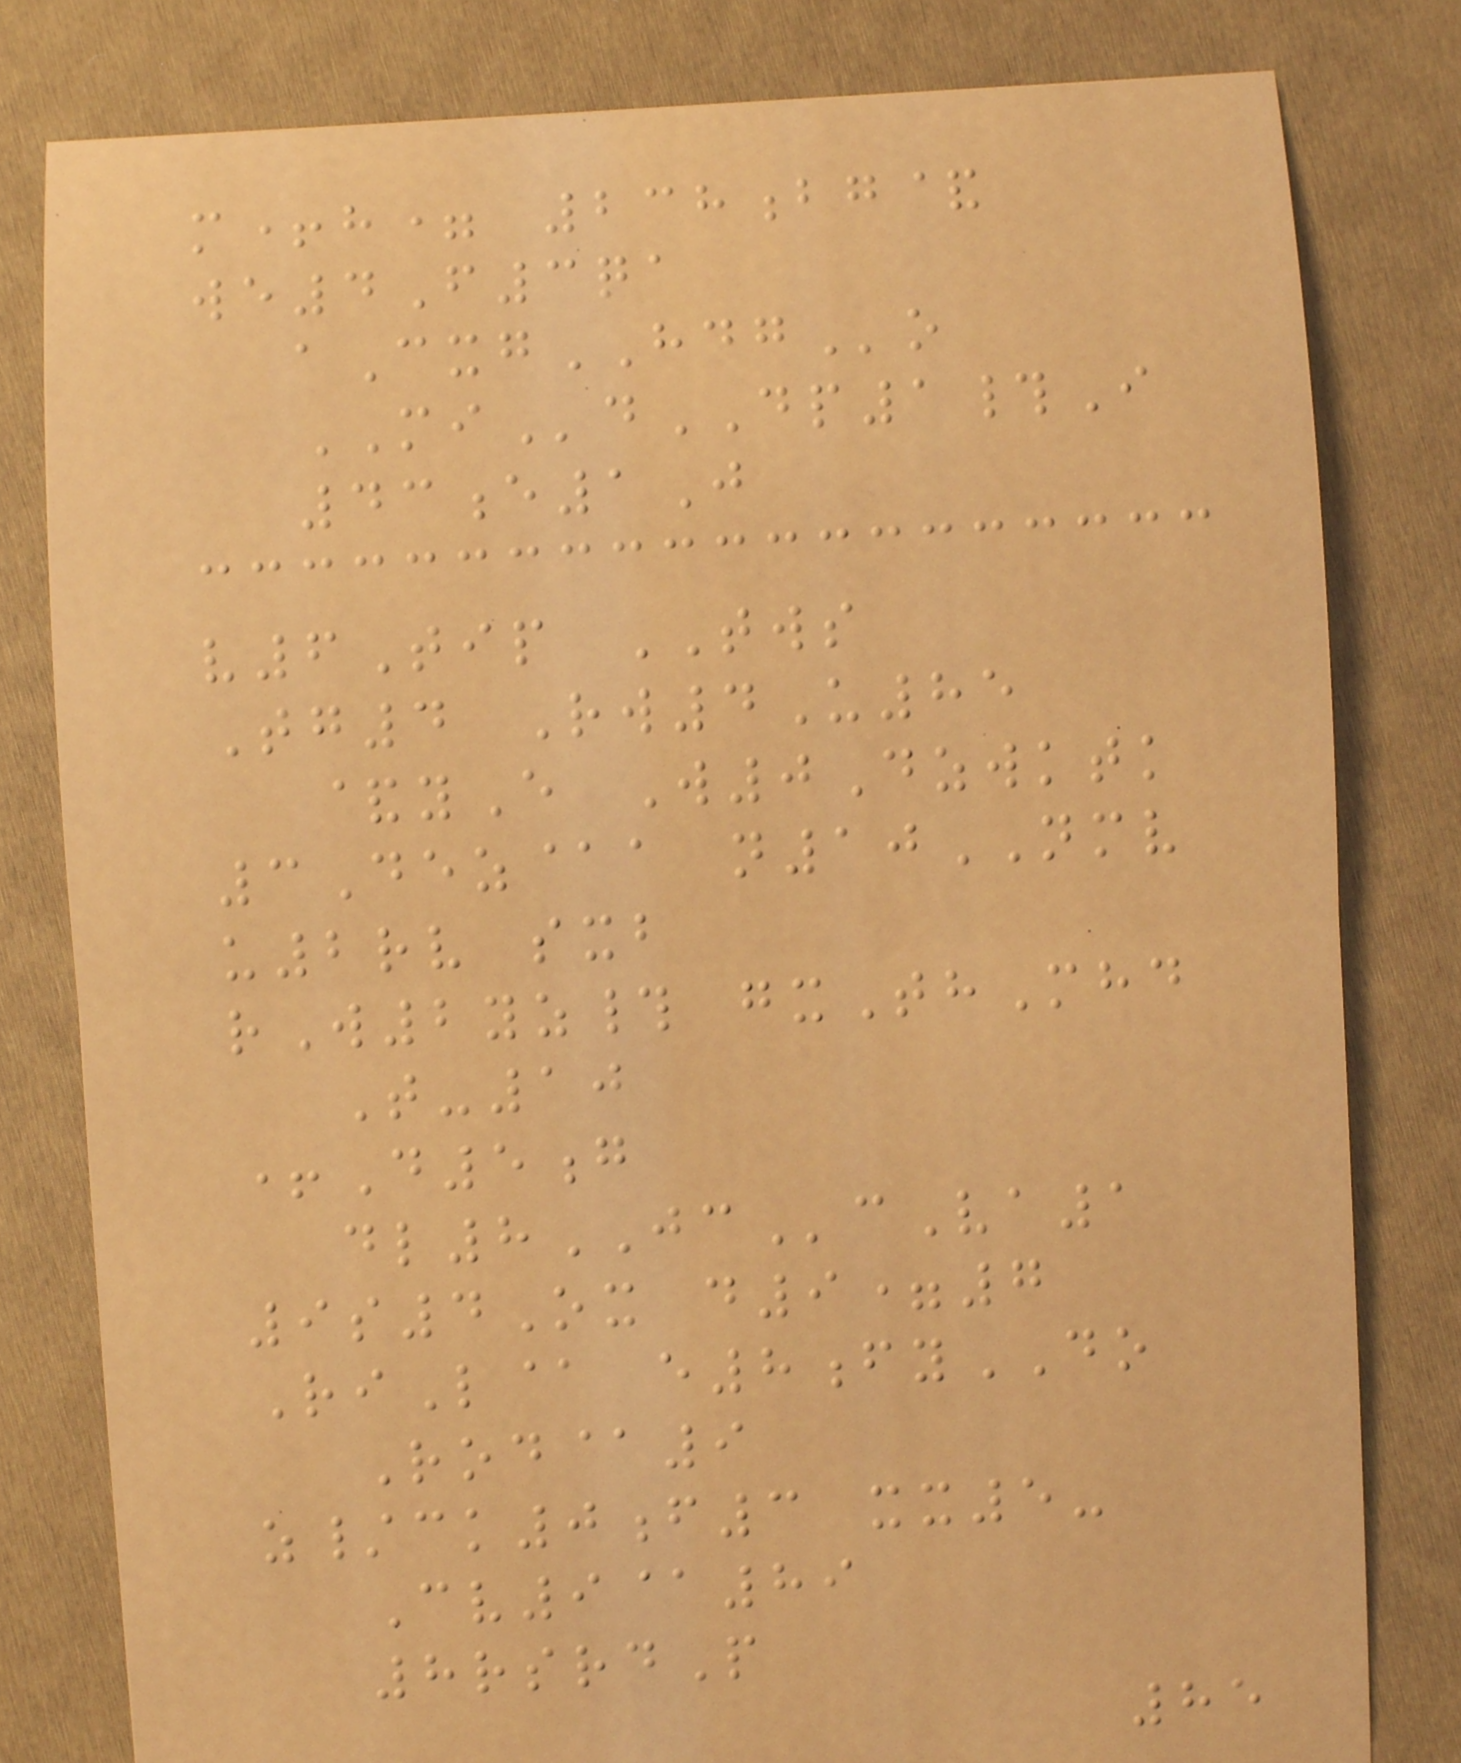m+h= 238bg&
we4F3qa
aCxgHDGo
MIdDP1#I
43e1J
v6Tip TWS
Tg4 Rw4U85
&yE W0Dzwktk
3Dez@a n10NMV
u2rv sxb
rW2yz# gxThMhd
T-10
+D5g
dl8JCcVa1
9s4Ox d9=7
RiL@ e8fyDO
Rod@9
z/ck0f3 xx5-
Cv9@89
8rsrdP
85
